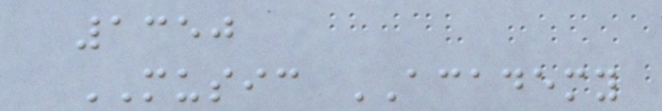1350
MUSIC ACADEMY
